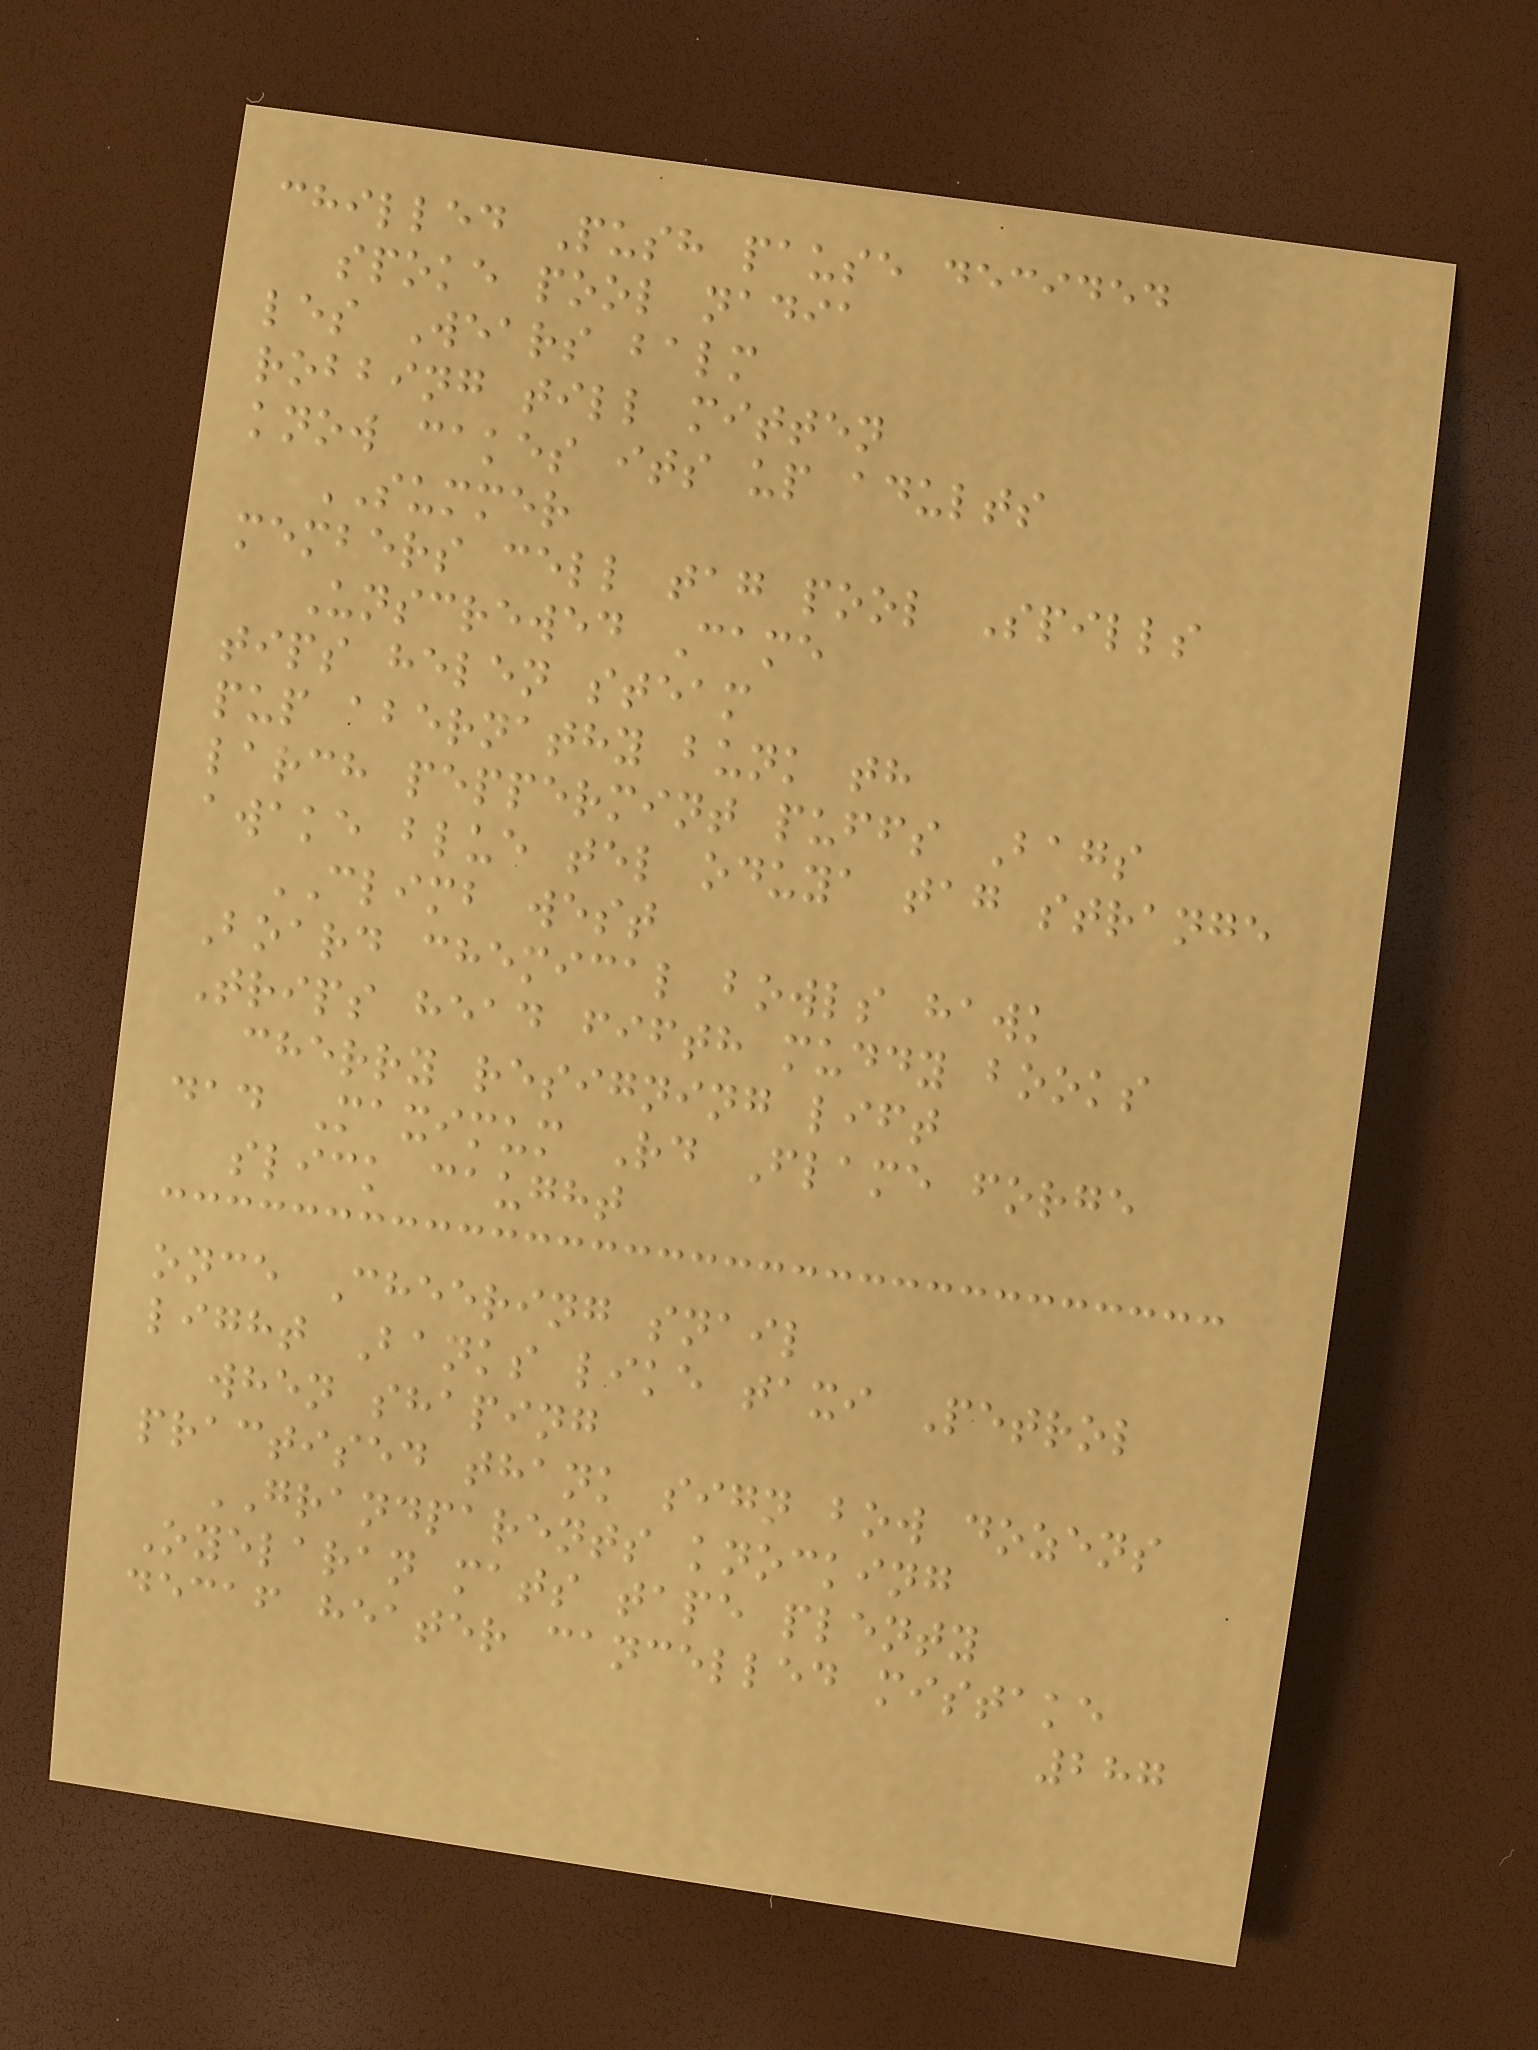chilled Push pause decided
spoke pool nadia
les Wears balm
robbing till mitten
know cakes its up adults
SUMMER
members cell tag pool Spills
Unscrewed Came
tips helen steam
pup abernathy bunk th
larch peppermint puffs Bags
awake blue tel oduya tag strange
CLIMB west
Board chemical bowls hawk
Trips head fifth muddy books
cherry resigning lift
dad Maximum Rd Flame forge
slick caught
once Cheering snail
light Banks like taxi Petrol
when shaping
practised thank sign bow dozens
GRANDPARENTS knocking
Oyelaran mats tape plenty
decaf heater cancelled mistake
287
